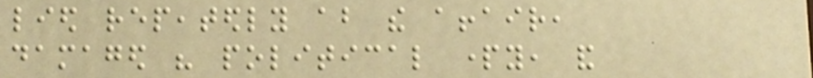lied repeatedly about the affair,
damaged his political party, and
